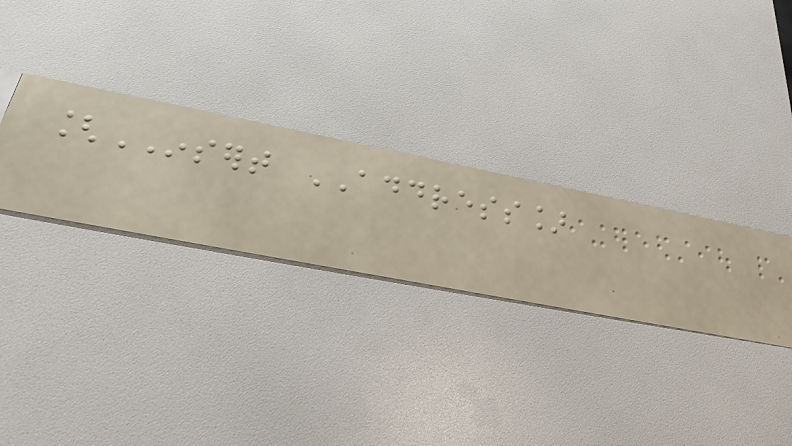[INSERT ADDRESS]
